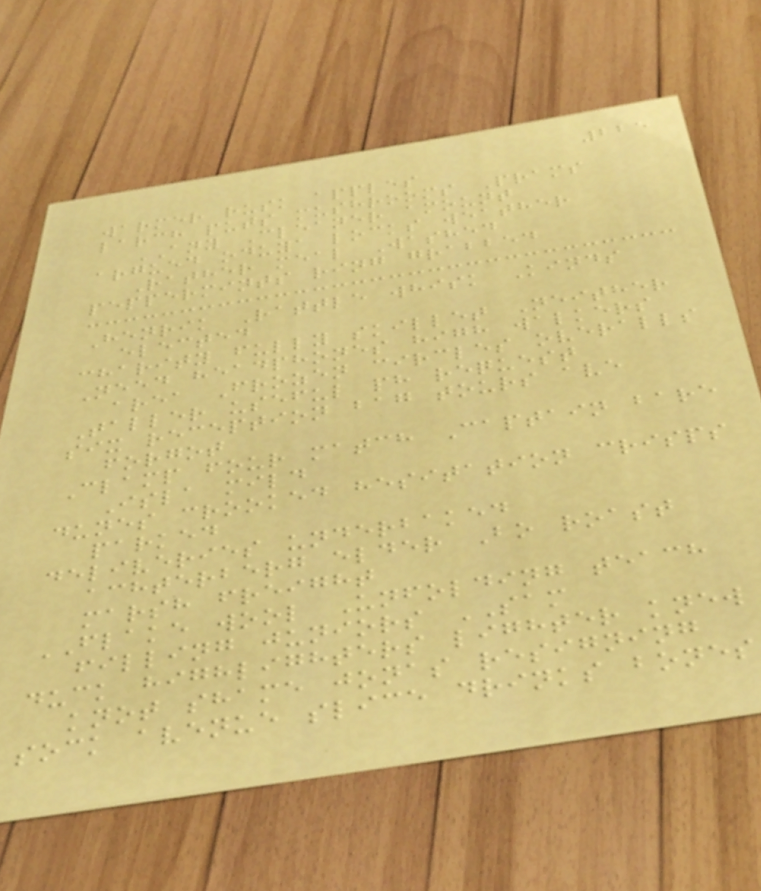225
warmer rusk apples
larch puts mushrooms Prams
ANY Cleaner amount
argued oduya locks weather
Rather meal Washed
peppermints ring grabbed
Henrik Rattle whisk Kinds
elected
charity fully skillet Neither
Need headphones high walkers
area Frozen circles overalls
Taller useful ph request
six reception bag tours ave
forgot
Clamp four match Captain bare
Isla mild
dunes crooked hesitation crisps
parked
deliveries underbaked
achterberg elder Bo roast
marsh freight
FLAKE wool Unfolding teach
filling juniors SAM
duck highlighters lighter knew
knot shame jonas resigning
sock avenue slice drinks bones
